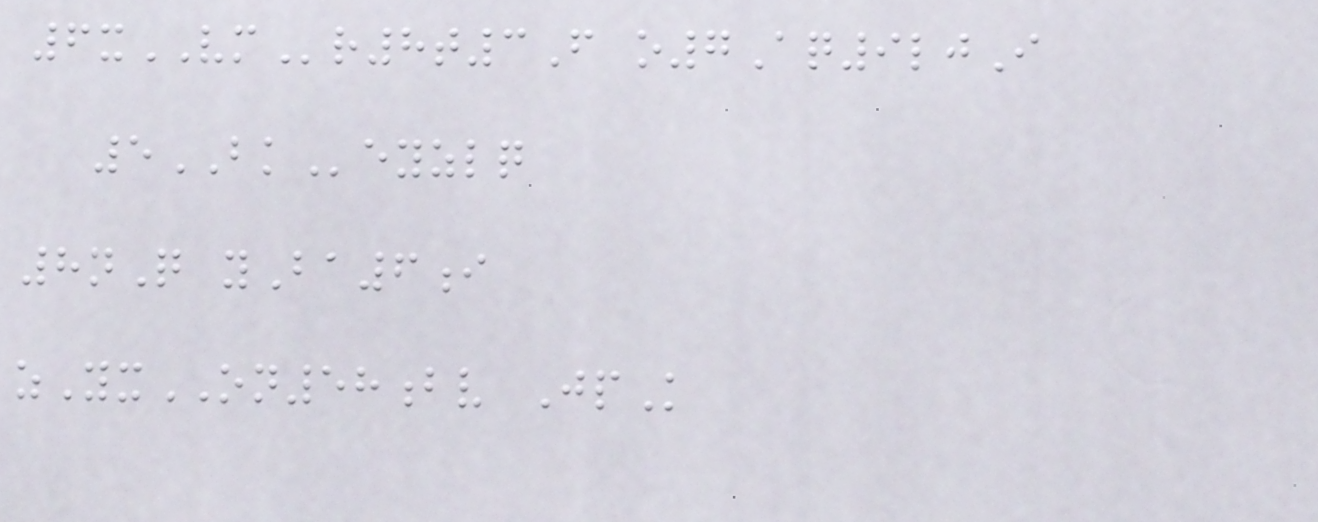6xVMr8t3F o7Aq9ljI
5BKeyzlq
8nQ yBa6i
zYxON58bv JpK
